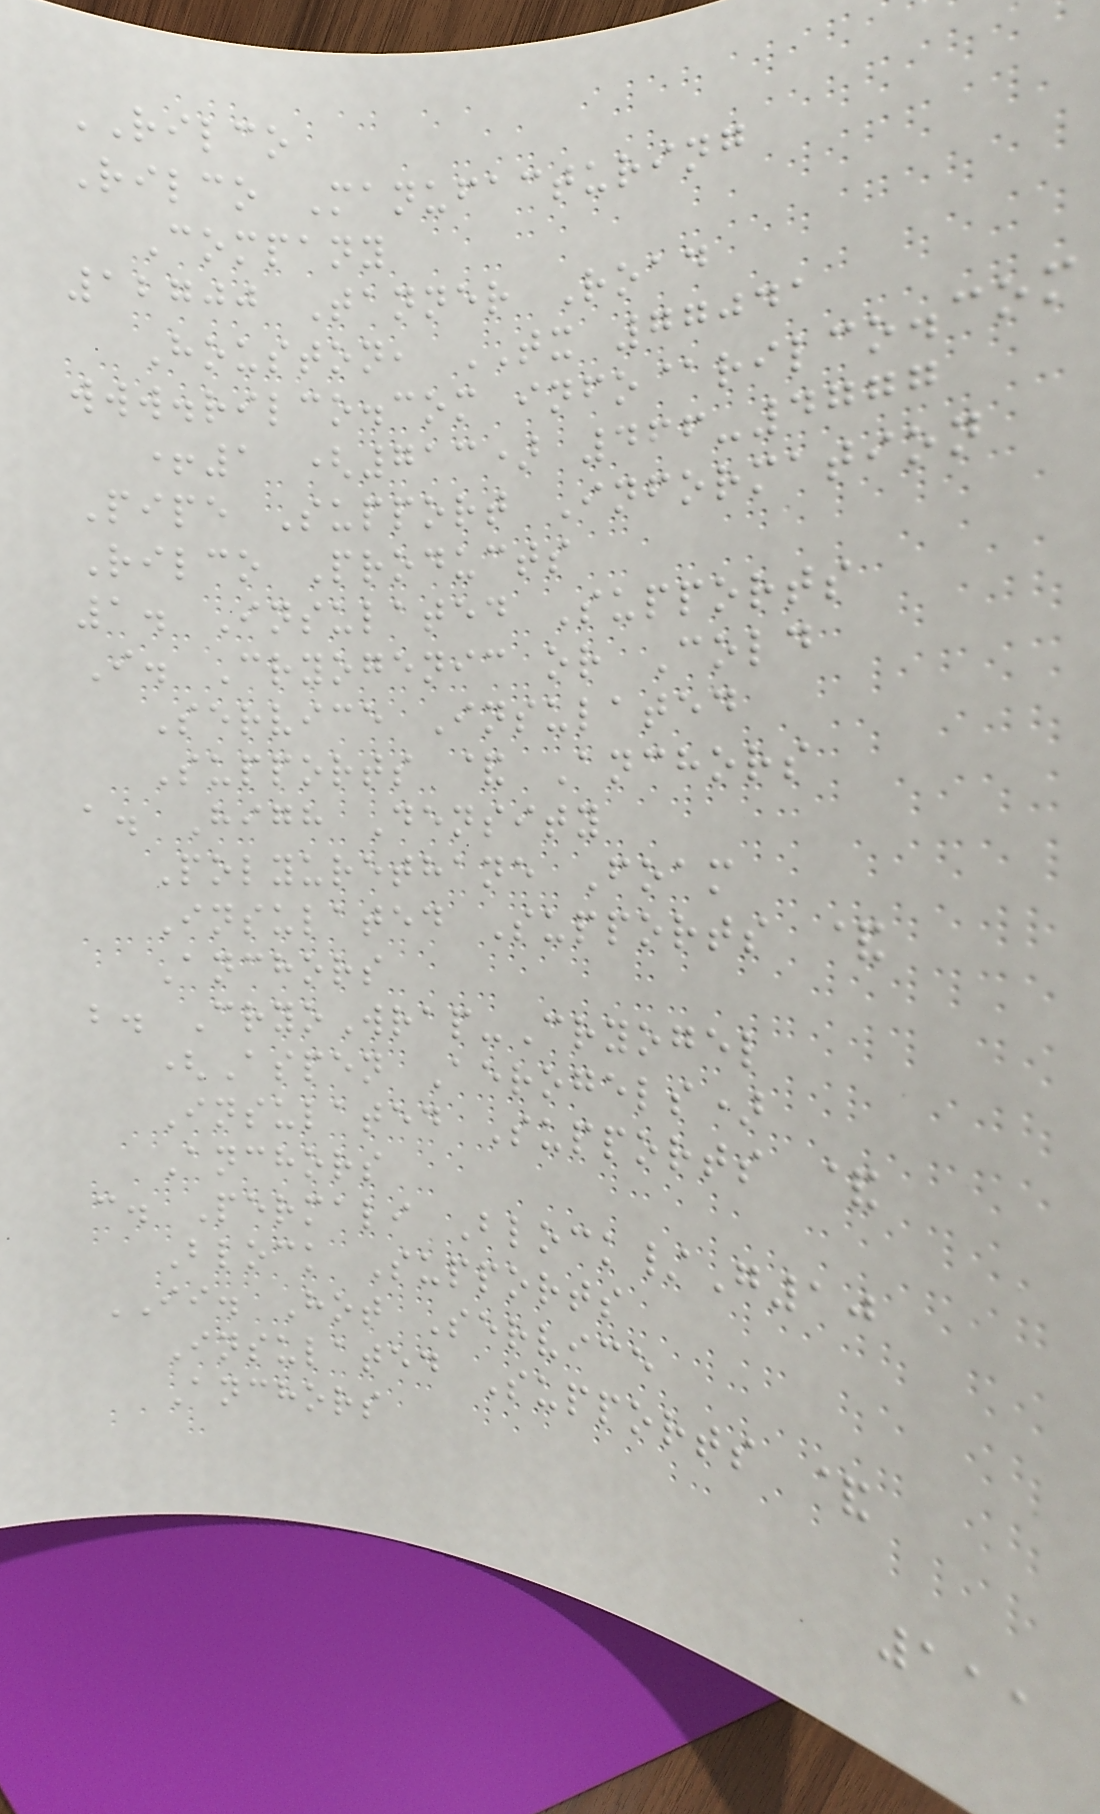RILCO
Rilco Manufacturing
Company
12700 Tanner Road
Houston, TX 77041
www.rilco.com info@rilco.com
+1 (713) 466-4777
Pipe Support Information
Rilco Products
1. Insulated Supports
I. Cryogenic or Cold
Service Insulated
Supports & Anchors
a. High Density
Polyurethane Foam
Insulated Supports &
Anchors
b. CryoWrap-Cryogel
(Aspen Aerogels)
Insulated Supports &
Anchors
c. Permali Block/G10
Block Supports
II. Hot Service
Insulated Supports &
Anchors
111
